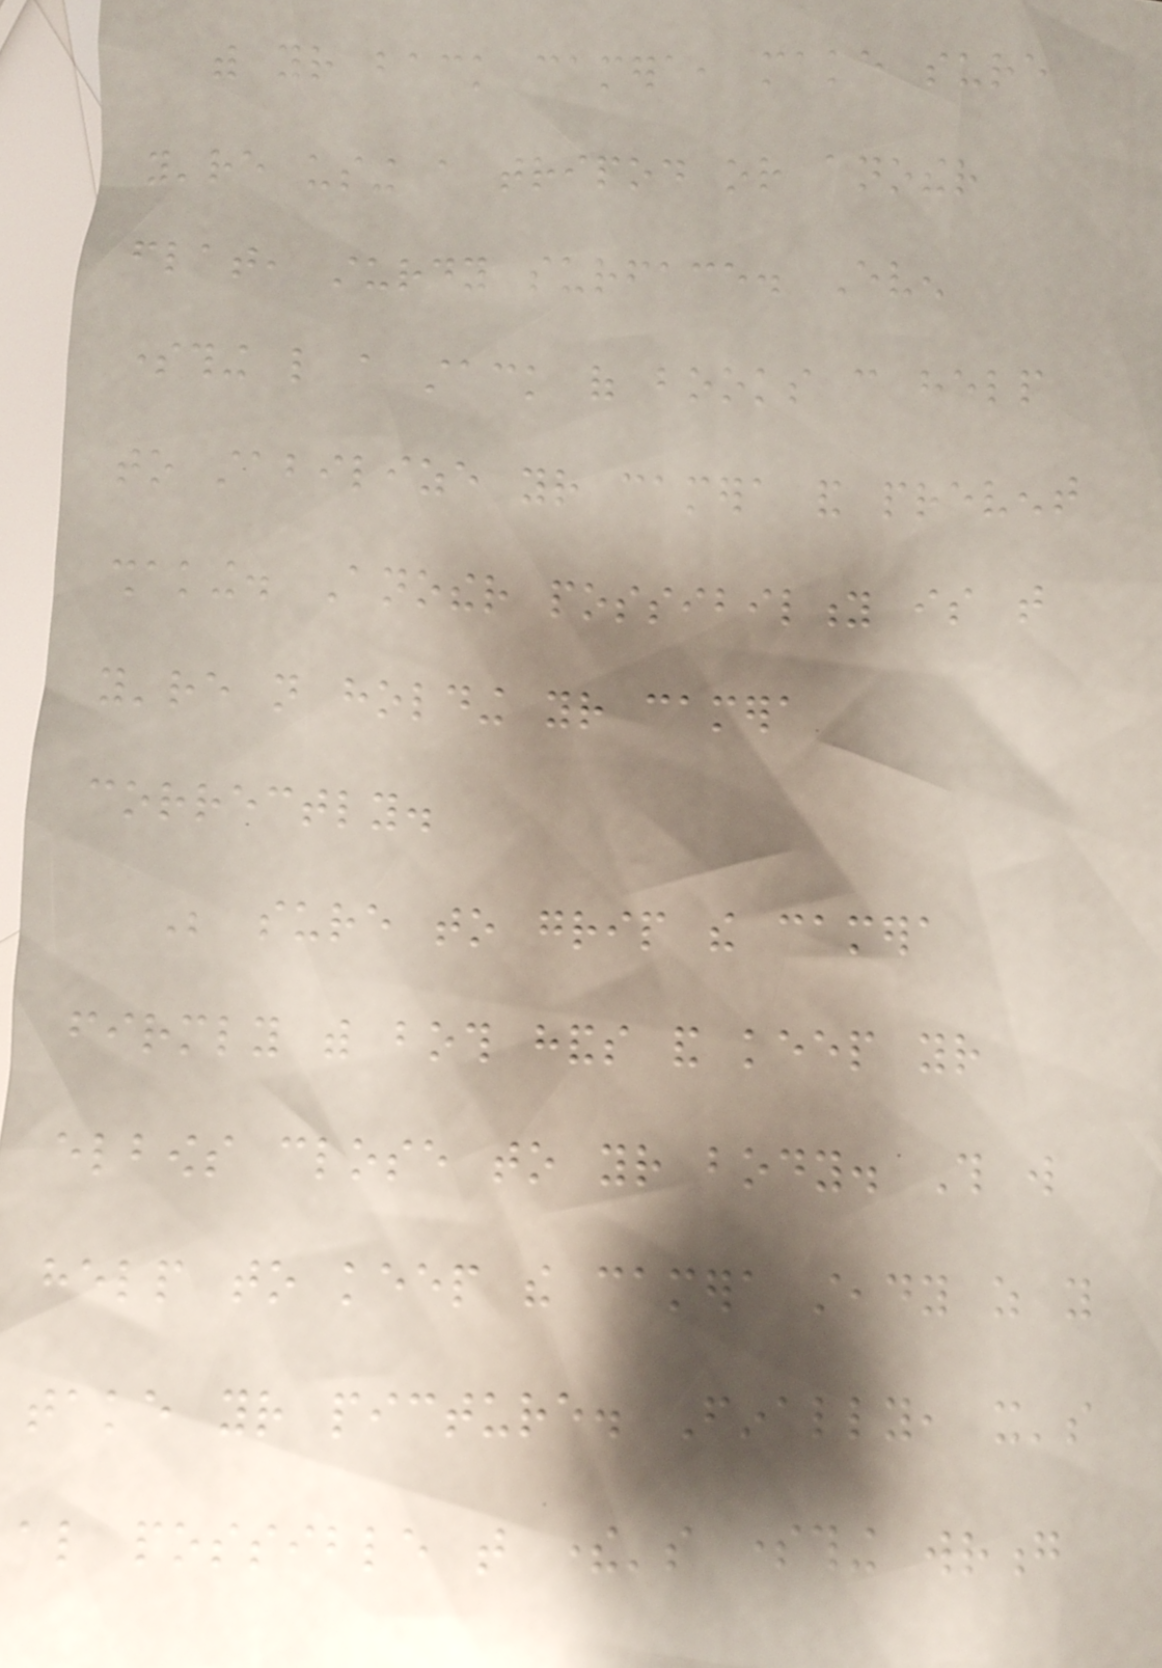with your back camera, make sure
you're using a tripod or another
flat, sturdy surface. Even
something like a stack of books can help
to stabilize your camera and prevent
shaking. Another possibility is that
you're not holding your camera
correctly.
Be sure to grip the camera
firmly with both hands and keep your
elbows close to your body. This will
help to keep the camera steady as you
take your picture. Finally, it's
also possible that there's something wrong
